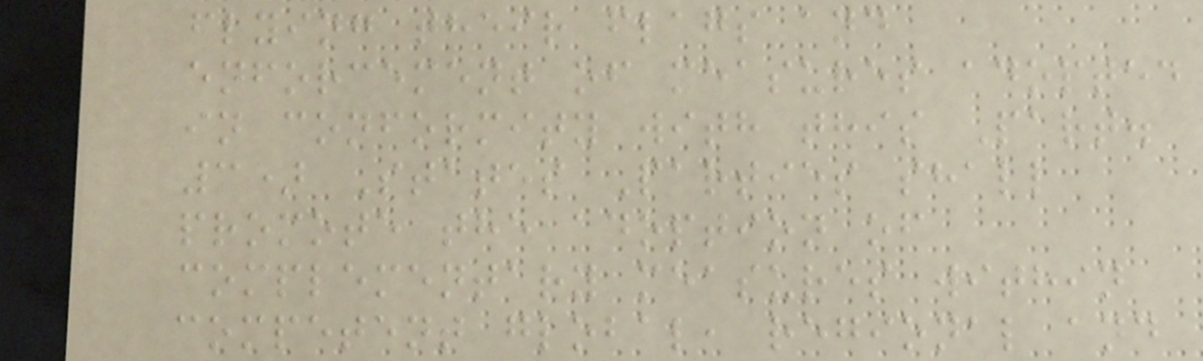flying their flags and
enforcement of measures adopted
in conformity with this Part.
3) States Parties shall
promote the adoption of
complementary measures within
competent global, regional and
